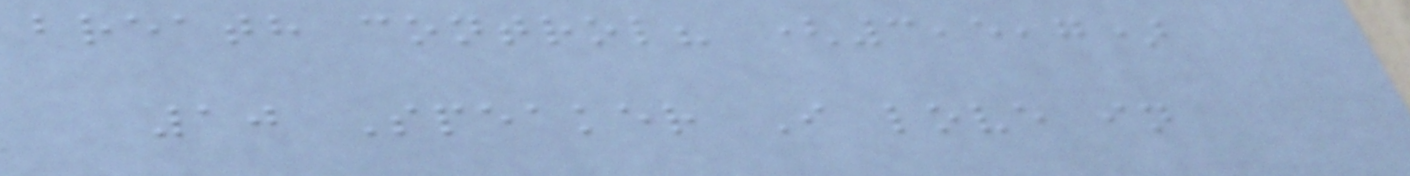breath control? (3,5,7)
10 Speaker I love in
